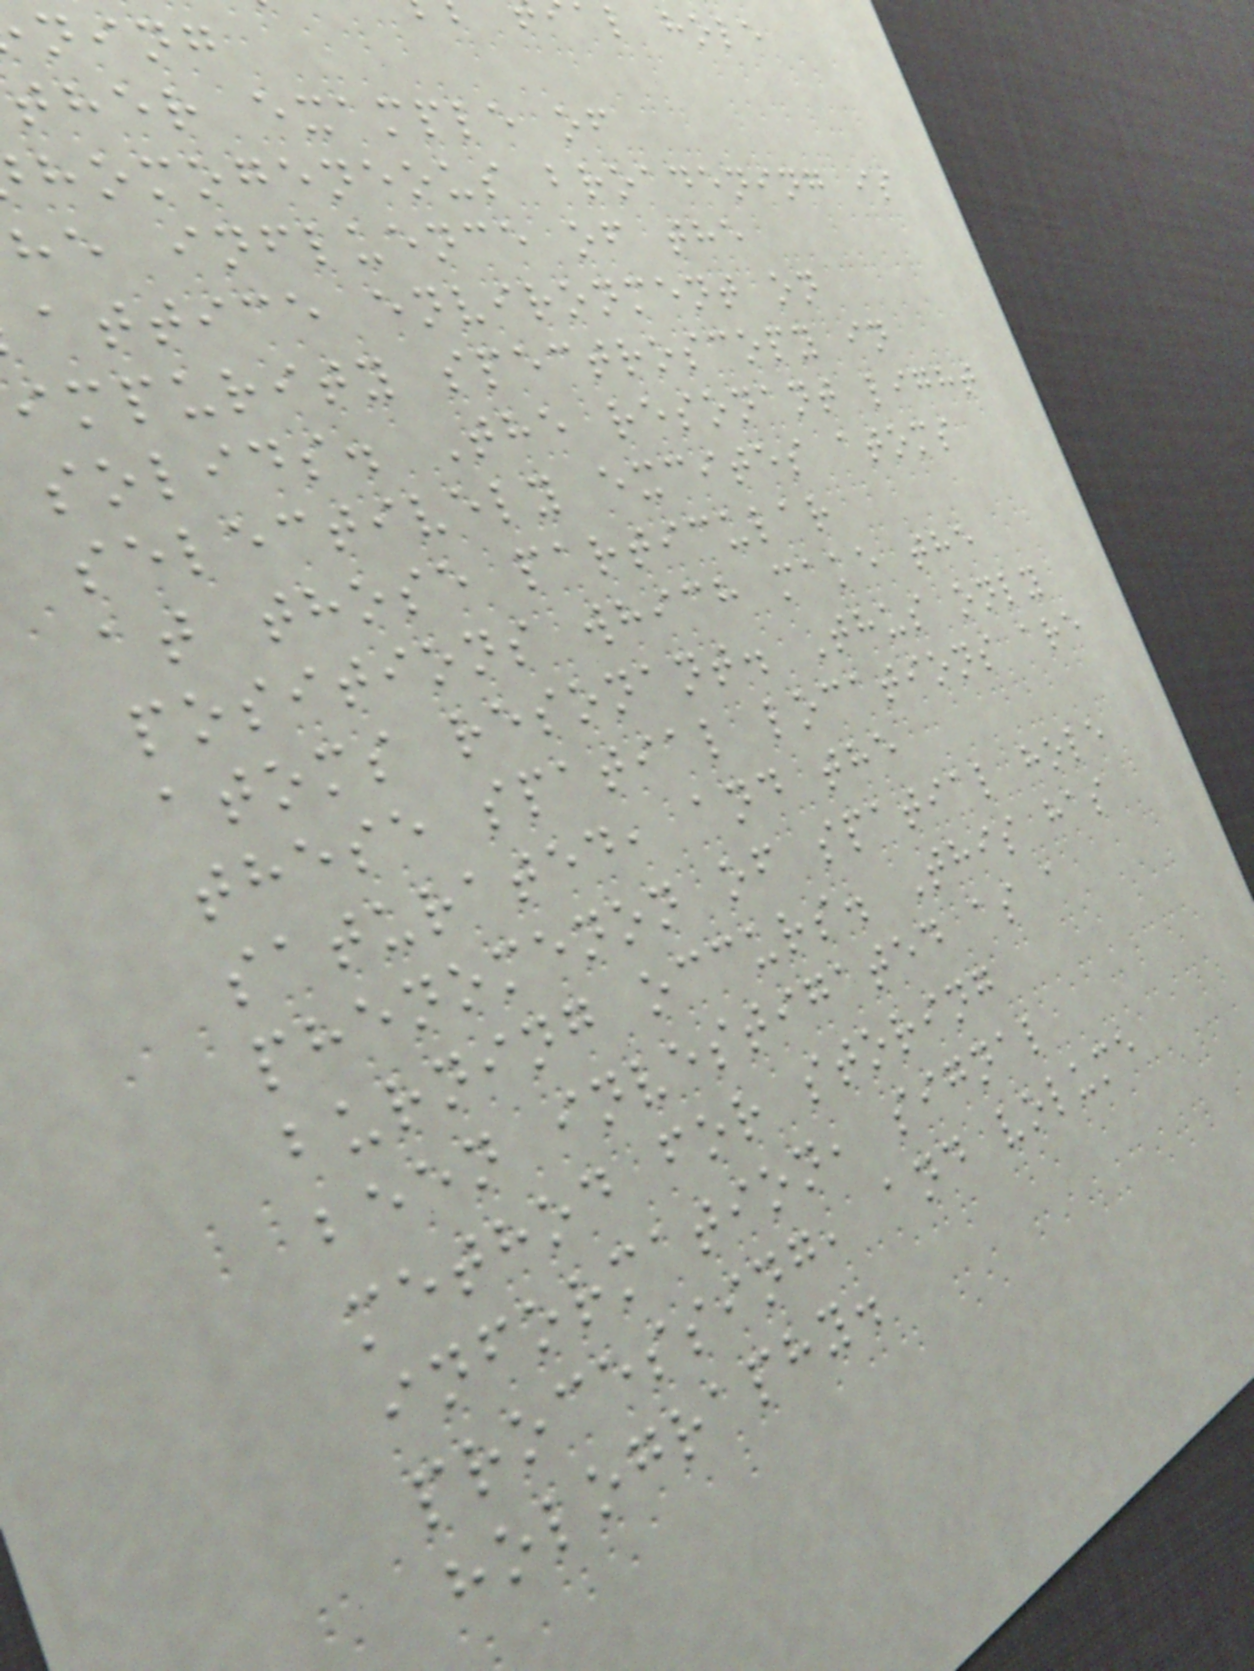al hole
ning
ther example of
homogeneous broadening is
he influence of the
attice environment on
impurity spectroscopy in
solids. The resonant light
selectively excites atoms
at those particular
positions which make the
atoms resonant. Thus only
these spatial locations are
saturated, and the
phenomenon of spatial hole
burning occurs. This has
been investigated as a
method for storing
information, signal
processing, and volume
holography.
